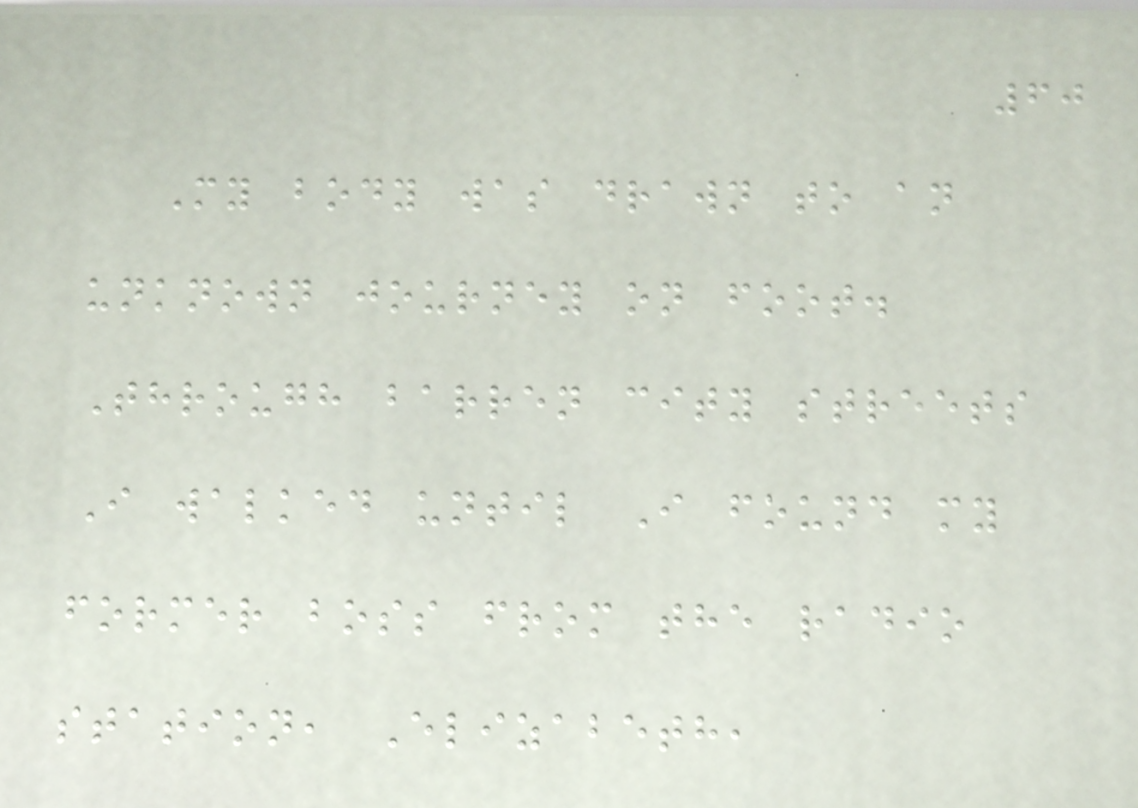60
My body was drawn to an
unknown journey on foot.
Through barren city streets
I walked until I found my
former boss from the radio
station, Elizabeth,
